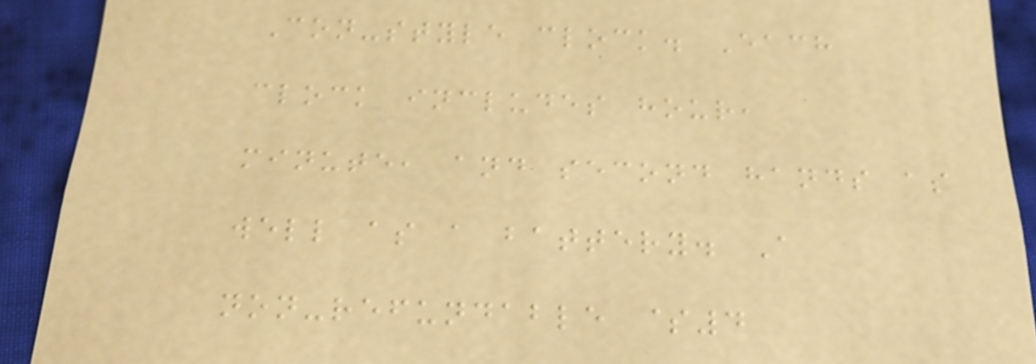Con-style clock. Each
clock includes hour,
minute, and second hands as
well as a battery. A
non-refundable $4
